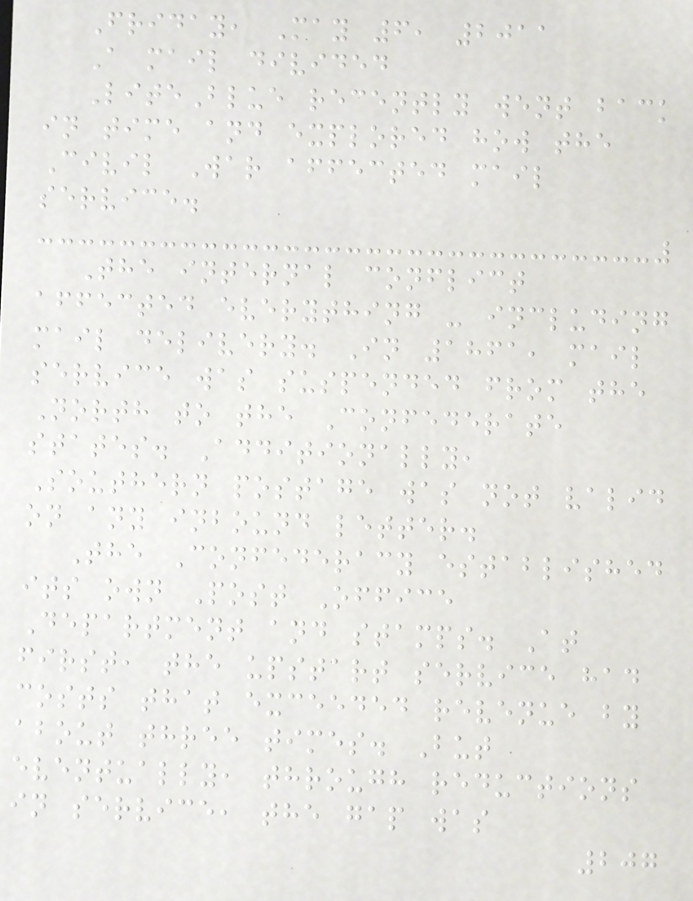Friday, May 6, 2011
A mail divided
LiteBlue recently went back
in time and explored how the
Civil War affected mail
service.
The internal conflict
affected everything - including
mail delivery. In 1861, mail
service was suspended from the
North to the Confederate
states. Additionally,
Southern postage was not valid
on any inbound letter.
The Confederacy established
its own Post Office
Department and stamps. At
first, the upstart service had
costs that exceeded revenue by
about three times. But
eventually, through reductions
in service, the gap was
207
